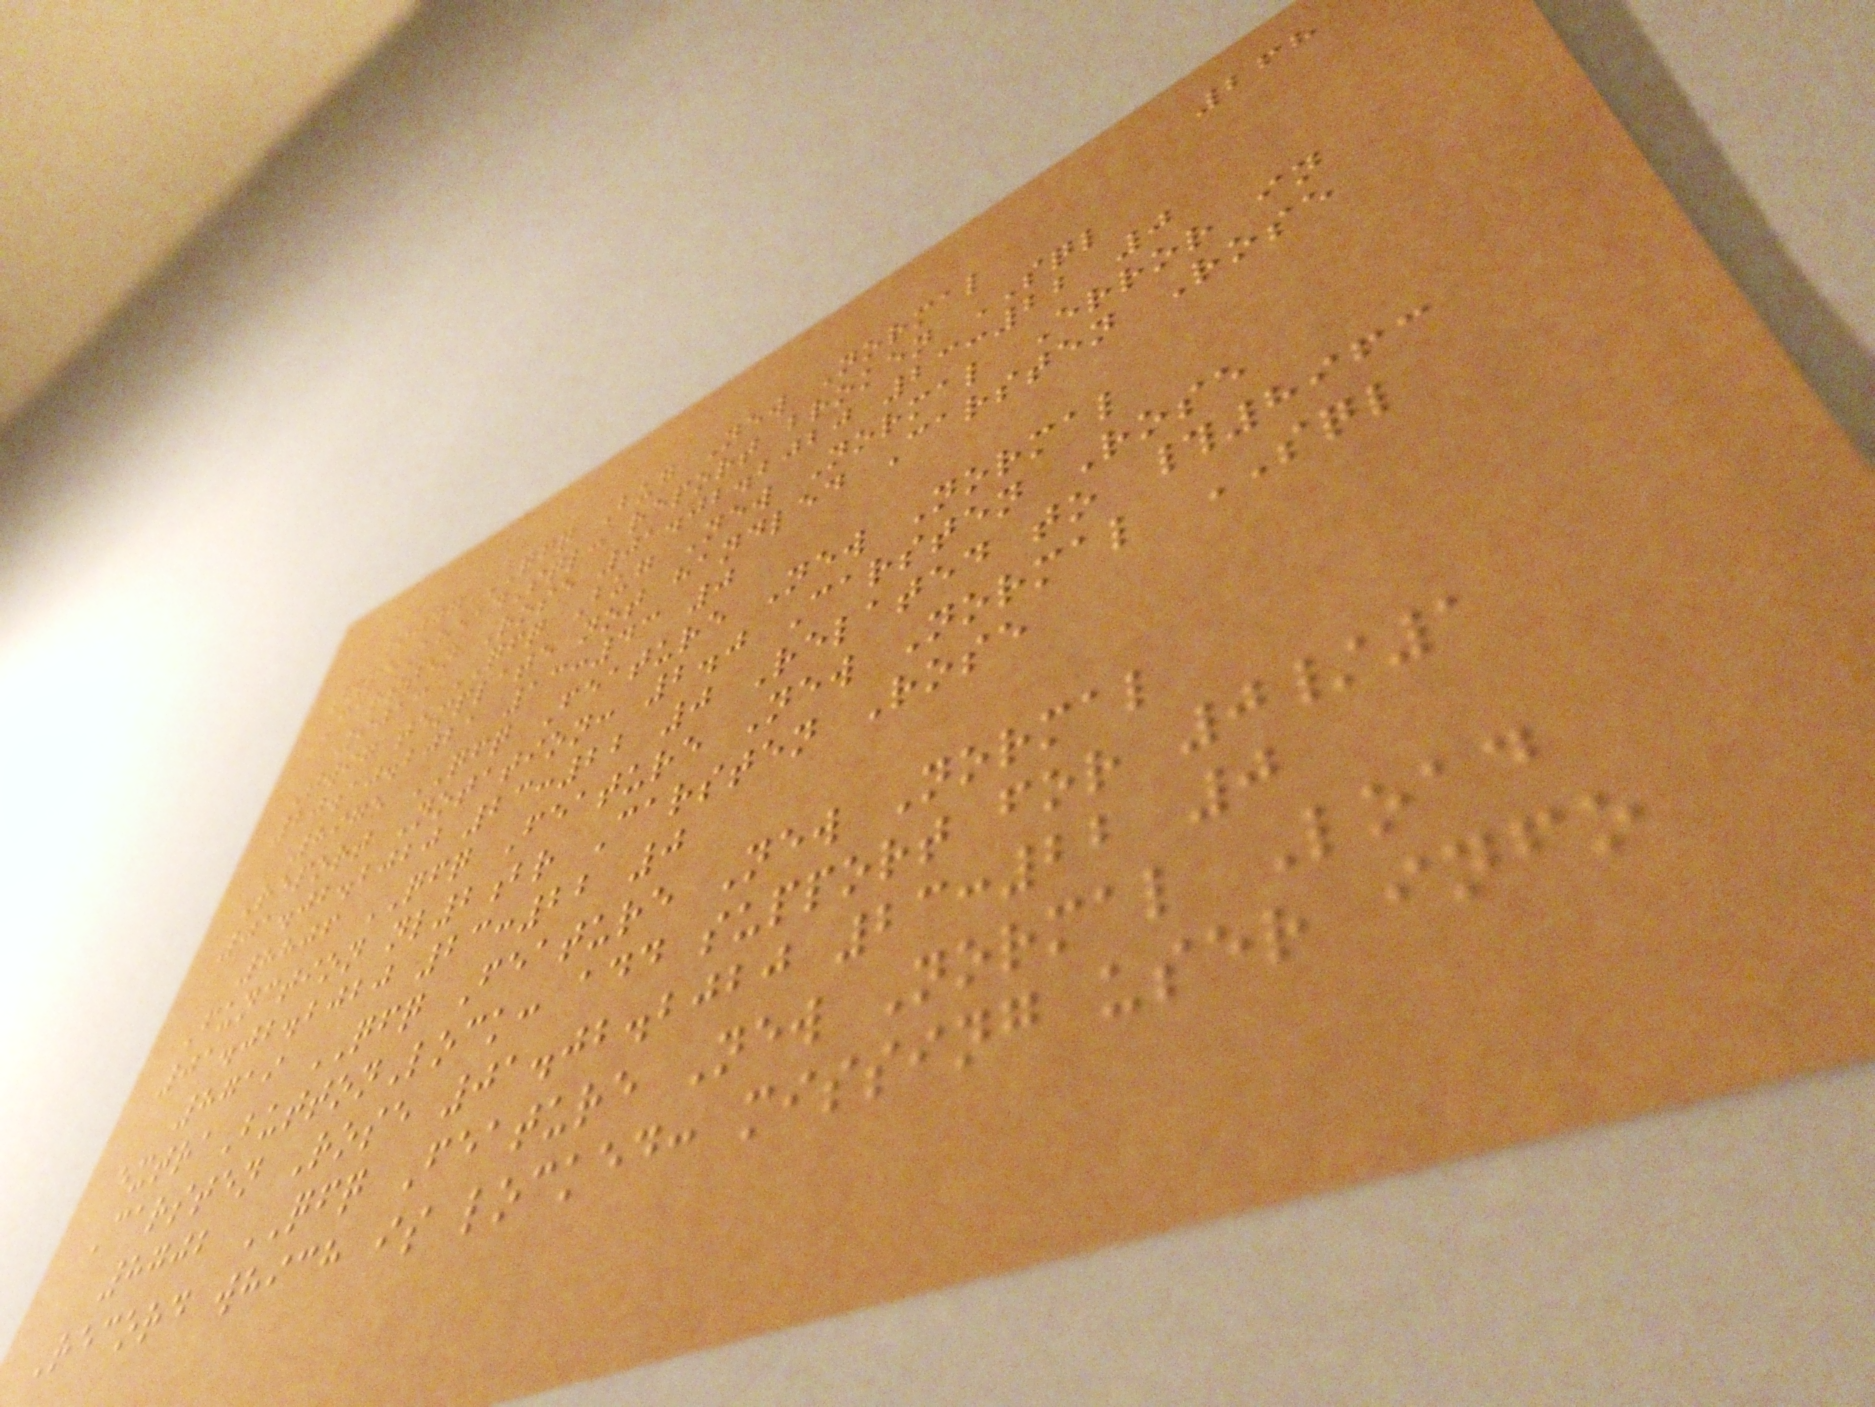268
9077 QFQ Bug New Normal
typeAheadSql: report broken SQL
Carsten Rose 01.02.2020 23:22 0
9013 QFQ Bug New Normal Error in
Twig template not handled Carsten Rose
20.10.2021 13:43 0
8975 QFQ Feature New Normal
Report Notation: 2.0 Carsten Rose
01.02.2020 23:22 0 Related to #8963
8806 QFQ Feature New Normal SQL
Function nl2br Carsten Rose
01.02.2020 23:22 0
8719 QFQ Feature New Normal
extraButtonLock: add support for 0/1
Carsten Rose 01.02.2020 23:22 0
8702 QFQ Feature New Normal Load
Record which is locked: missing user info
